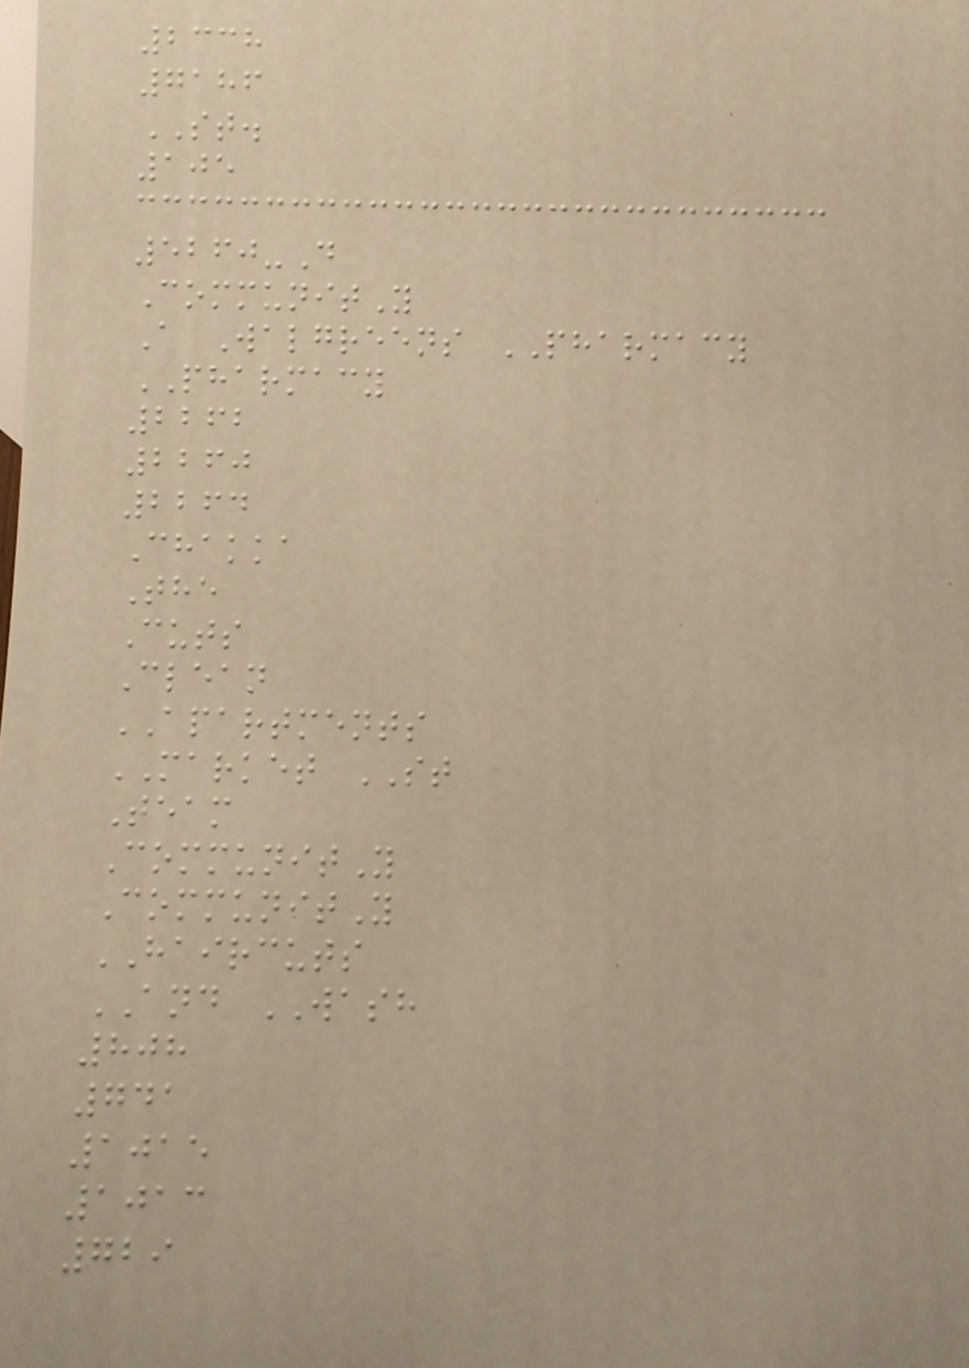2338
7186
ST.
105
5260-D
CommunitY
A Walgreens PHARMACY
PHARMACY
2262
2260
2264
Chakka
The
Cuts
Clean
APARTMENTS
MARKET ST
Team
CommunitY
CommunitY
HAIRCUTS
AND WASH
808
741
1015
1013
729
